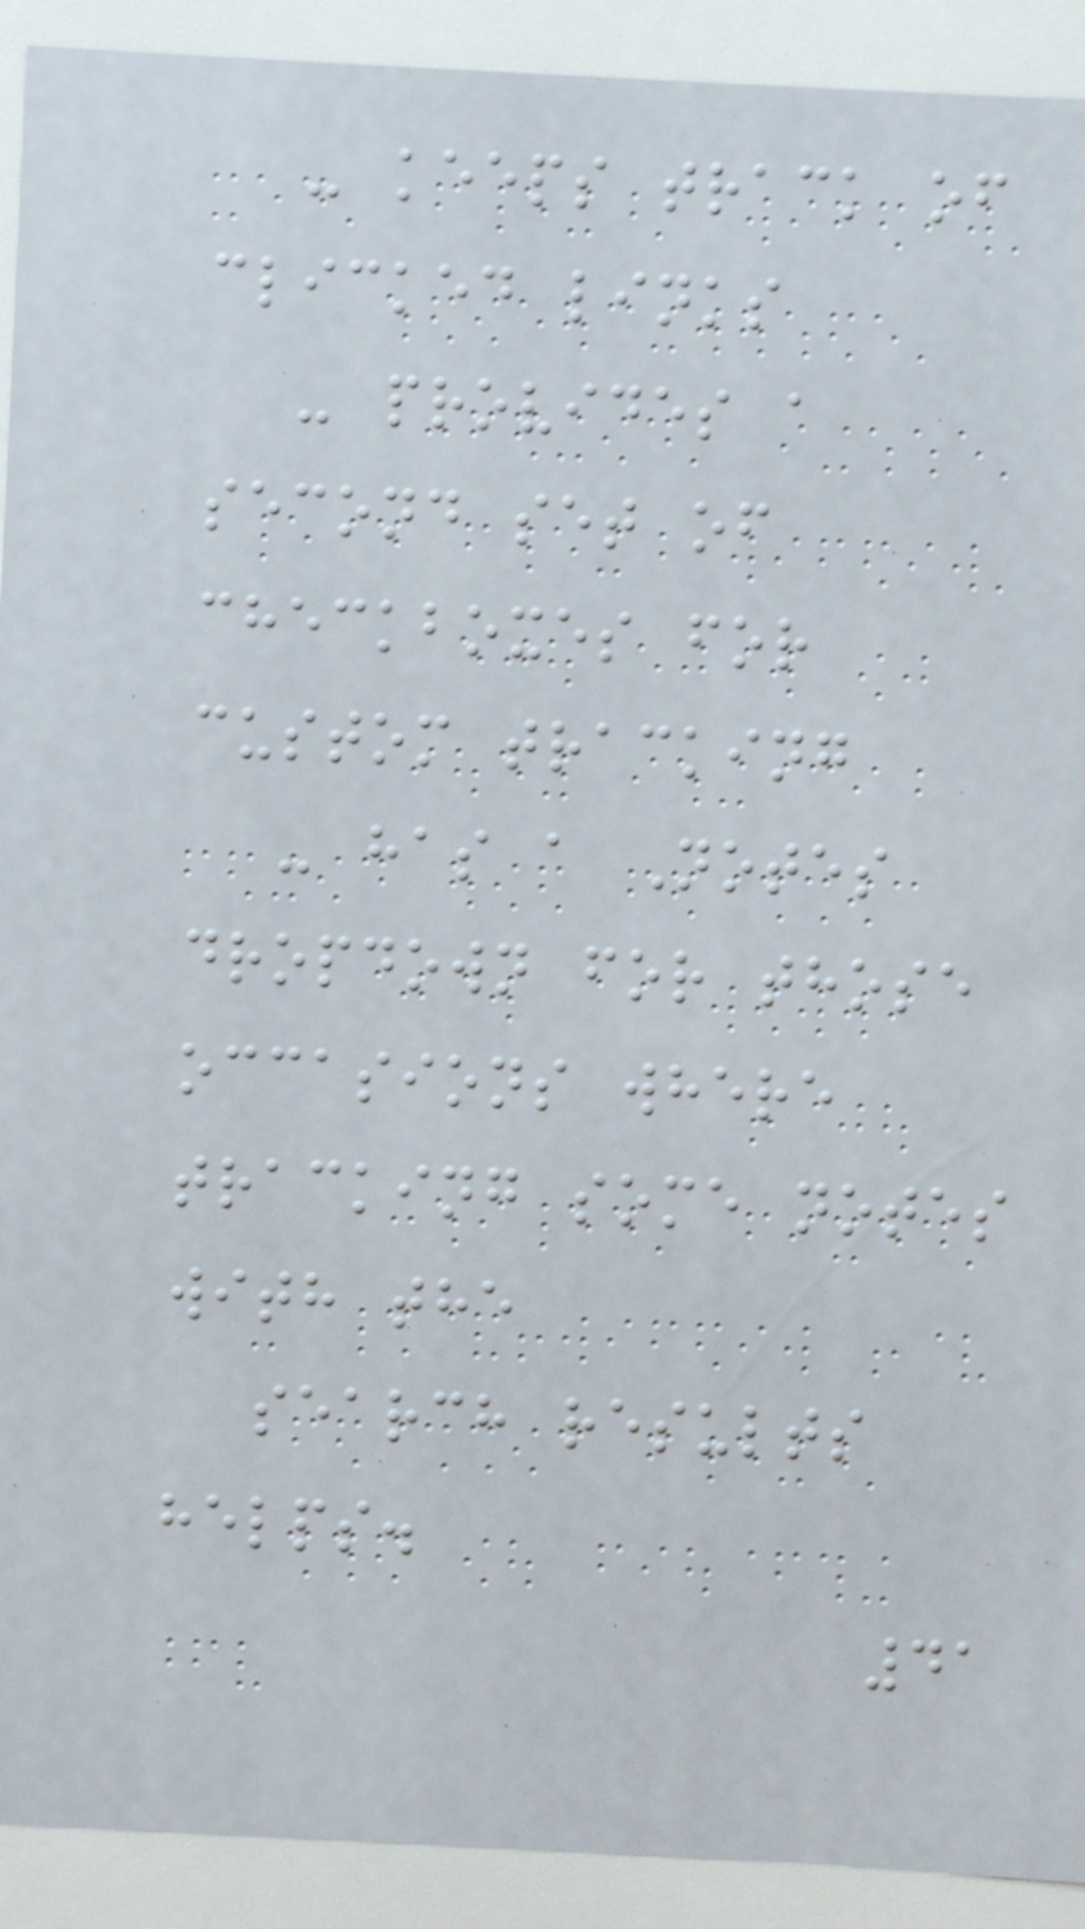- keeps track of
clicked links
- provides a
second set of
checkboxes for
custom tracking
- has a Notes
dropdown for those
occasions where
tracking some notes
with the
search results
helps.
41
